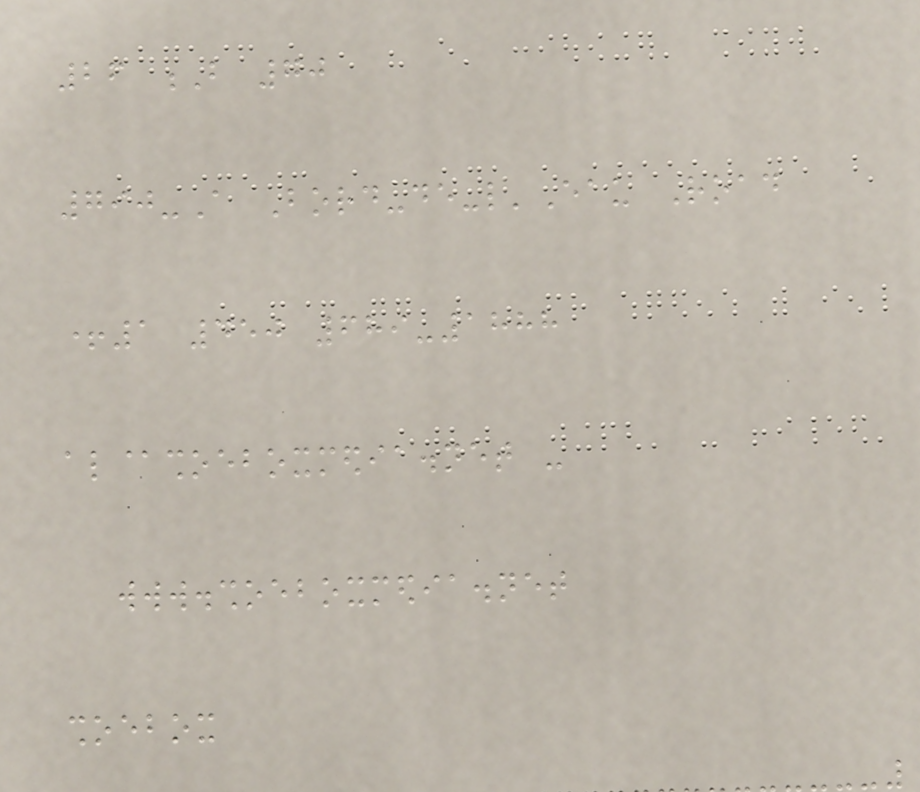26 B 70
790-A Bord-de-l'Eau Road
+1 450 689-1888
al@shoeboxmedia.net -
www.shoeboxmedia.net
shoebox
